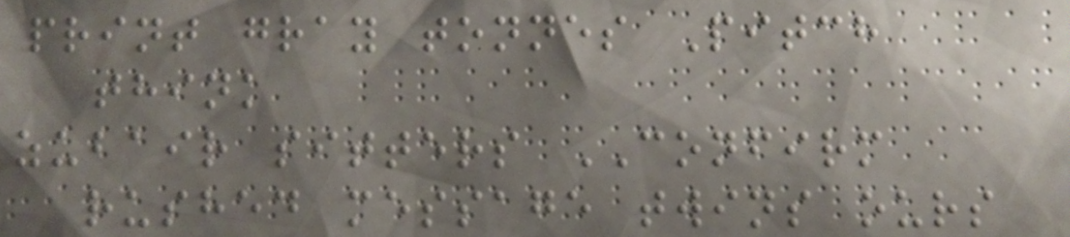print gray tonnes Pitch
think
zubair sitters CONFIRM
rushed message twins ours
